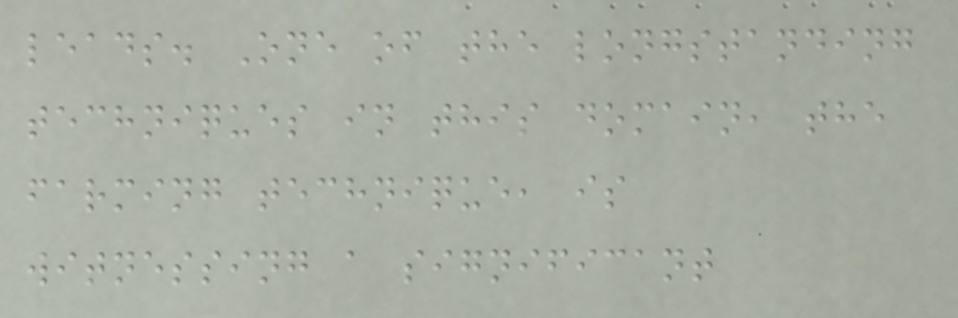leads. One of the longstanding
techniques in this domain, the
farming technique, is
witnessing a significant
